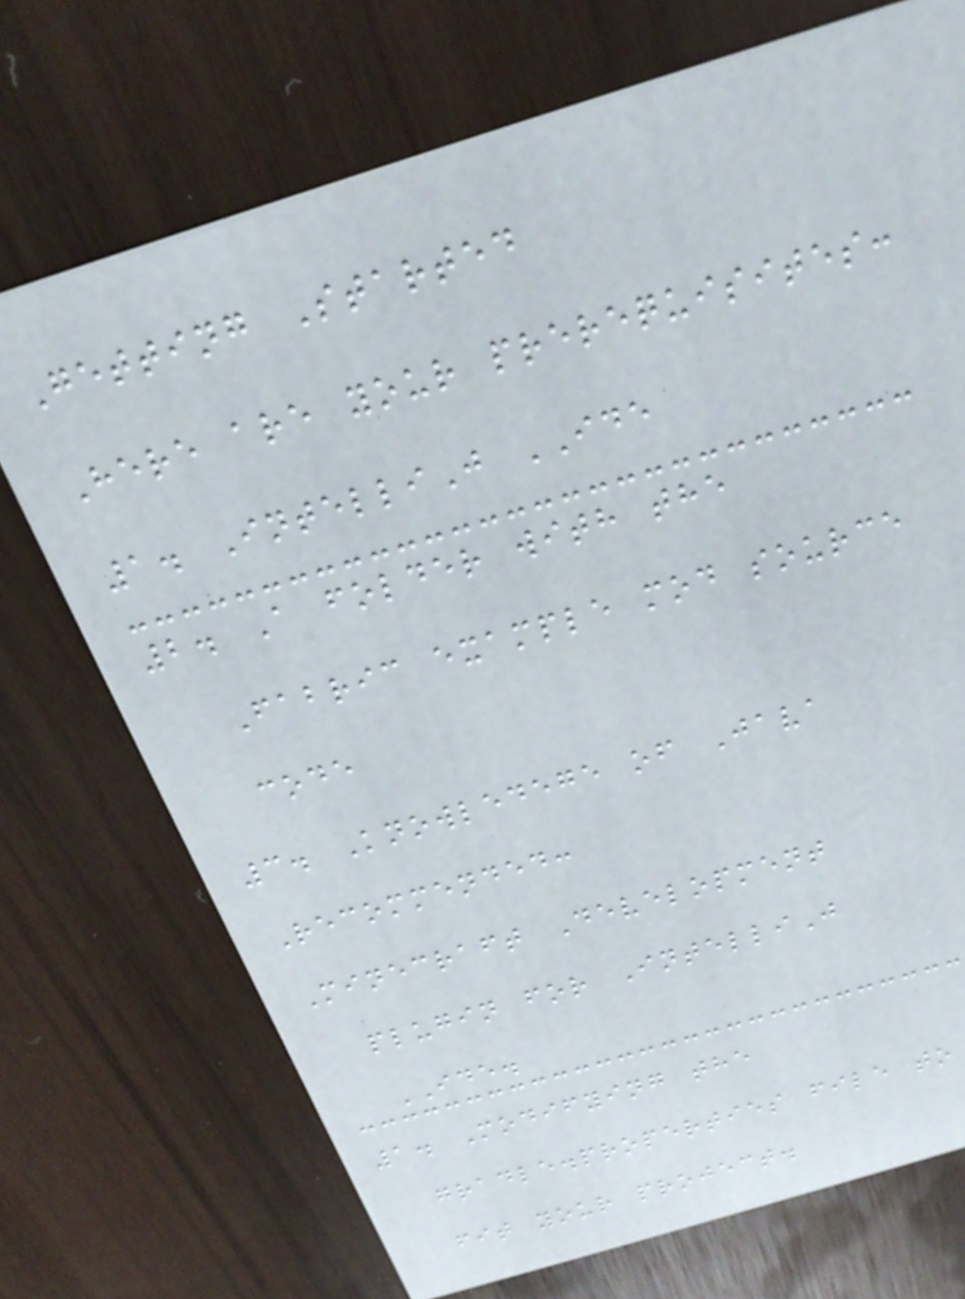Getting Started
Here are your prerequisites:
1. IntelliJ IDE
2. A folder with the
Fabric example mod source
code
3. Knowledege of Java
Recommended:
Minecraft Development
plugin for IntelliJ
IDE.
1. Modifying the
gradle.properties file to
fit your project.
